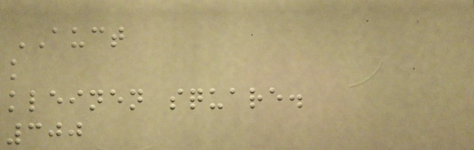AUCT
k
kleinen square.
300
